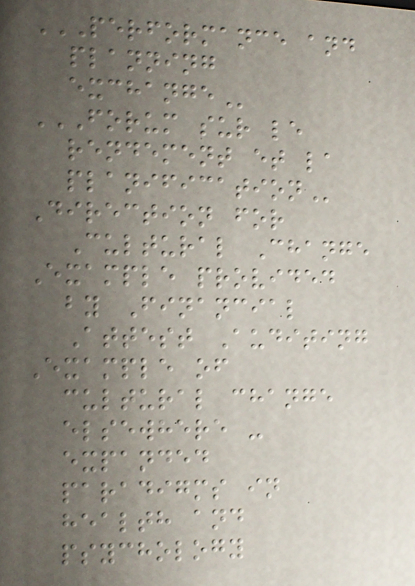PERFORMANCE AND
PLANNING
EXCHANGE
FORUM SUR LE
RENDEMENT ET LA
PLANIFICATION
Direction for
Cultural Change
Example provided
by Financial
Attest Auditing
Example of
cultural change
elsewhere -
expanded
paradigms in
health and
psychology
